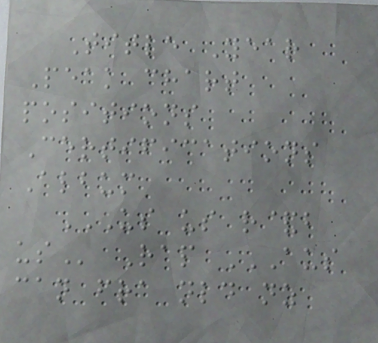Title Year
Peak chart
positions
Certifications
Album
US US R&B
US Rap AUS
CAN FRA NLD NZ
